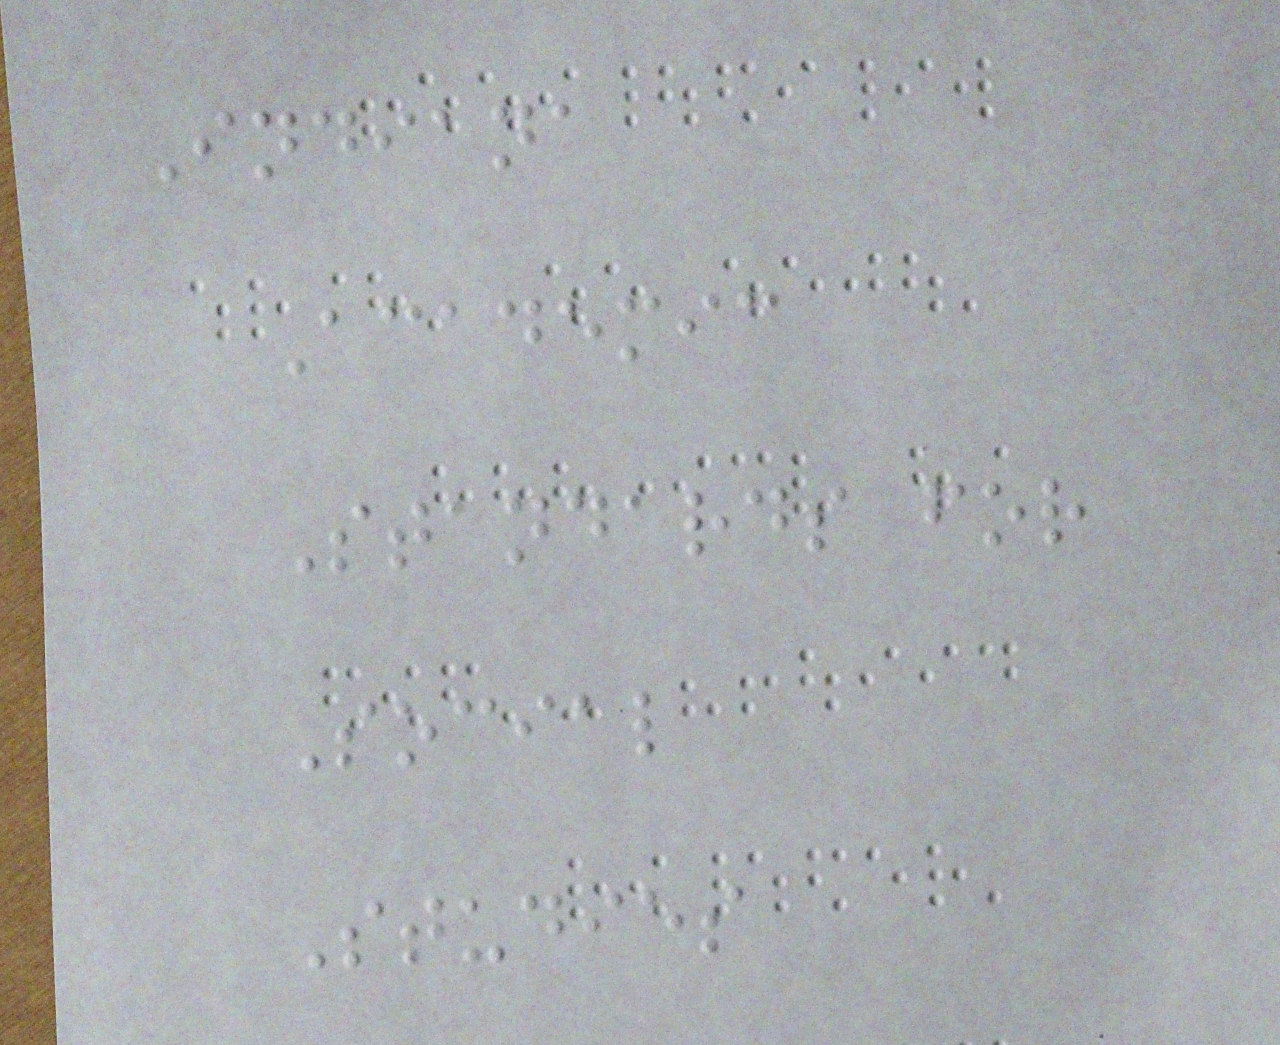Indiana
Academic
Standards for
Social
Studies
